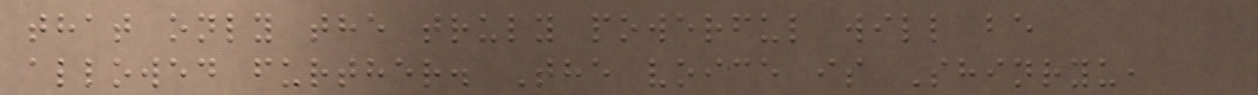that only the truly powerful will be
allowed further. The voice is Shinryu,
